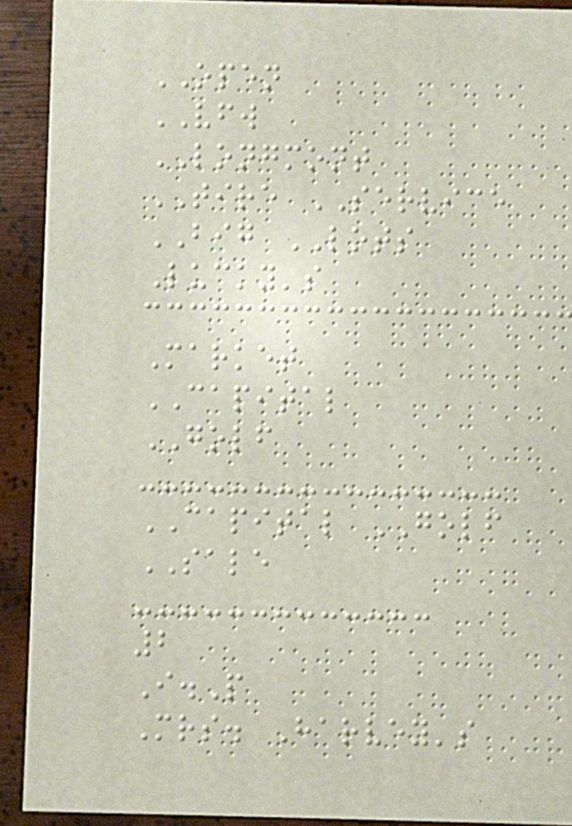OPEN
VFW
LONGMONT
TIRE SERVICE
BIG LOTS
Lucky's
Market
CAPITAL
GOLF
CAPITAL GOLF
SALE
2
I.P
Mrs. Harvey's
